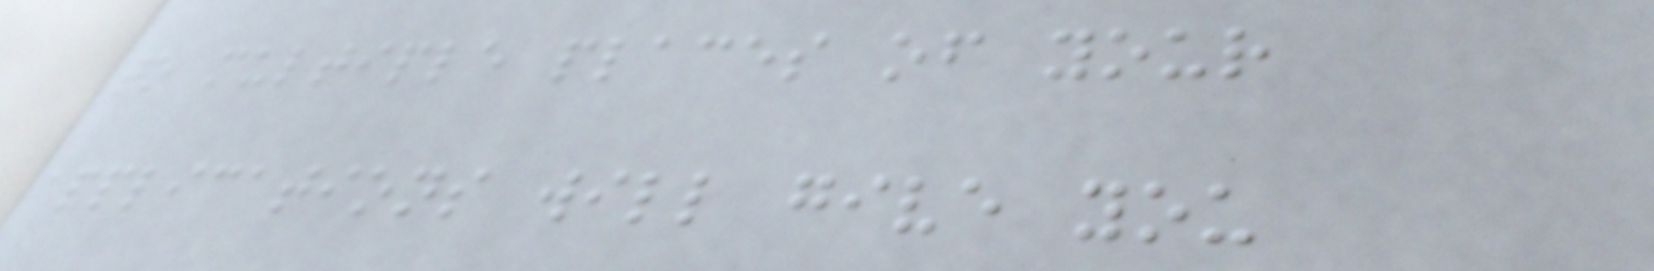to multiple places of your
applications will give you
